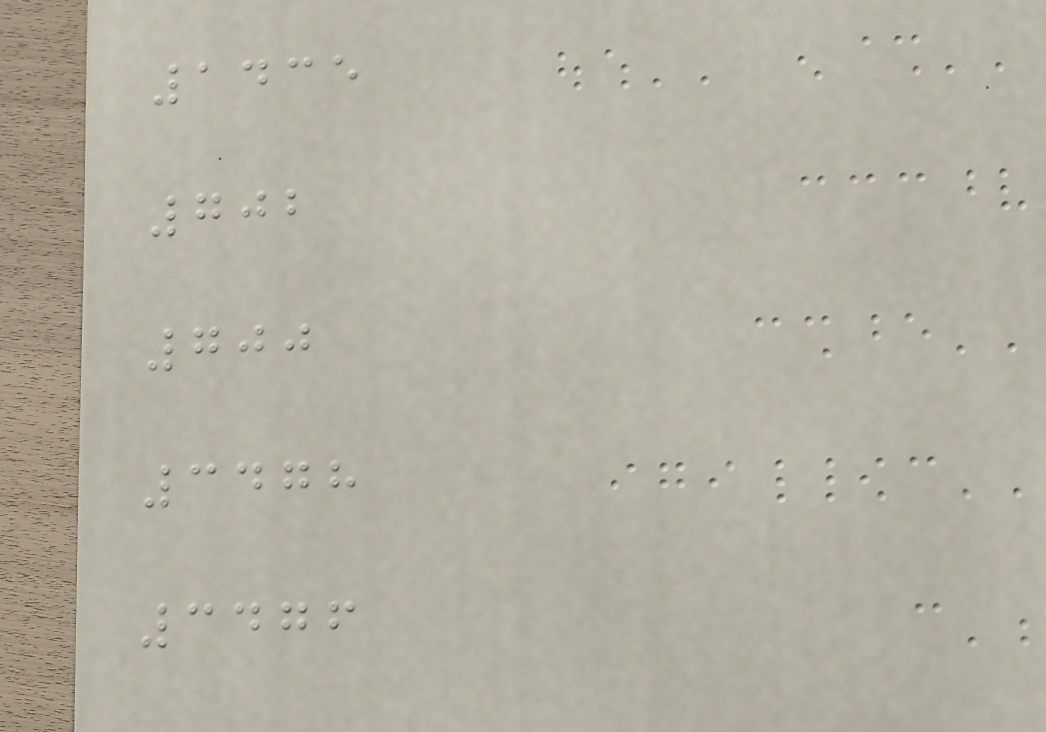1435
702
700
3478
3476
